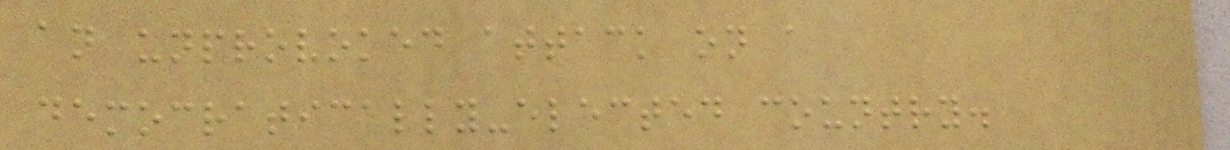an unprovoked attack on a
democratically-elected country.
